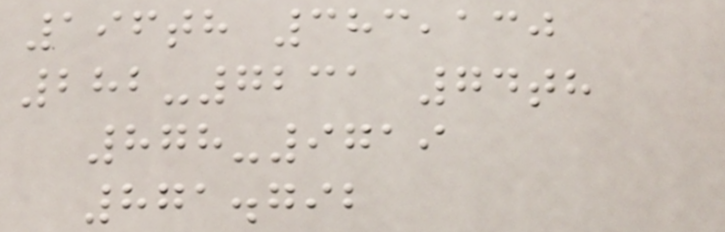196th 383,130
282-7231 74th
878-9719
871.792
